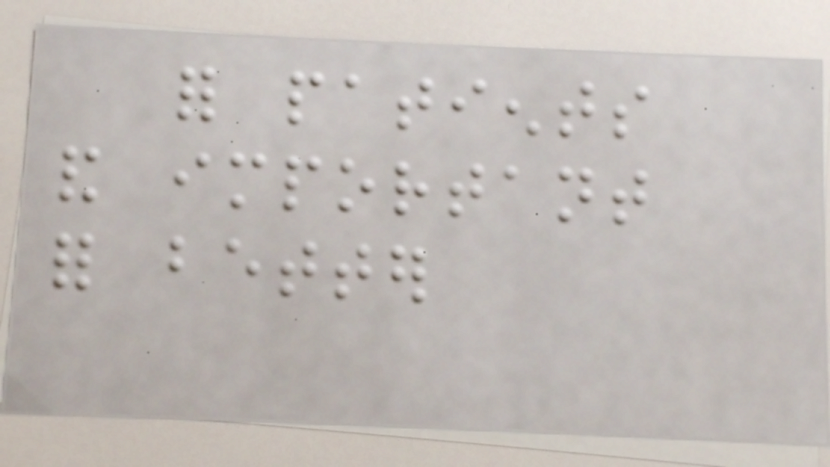for patients
and important
for better
